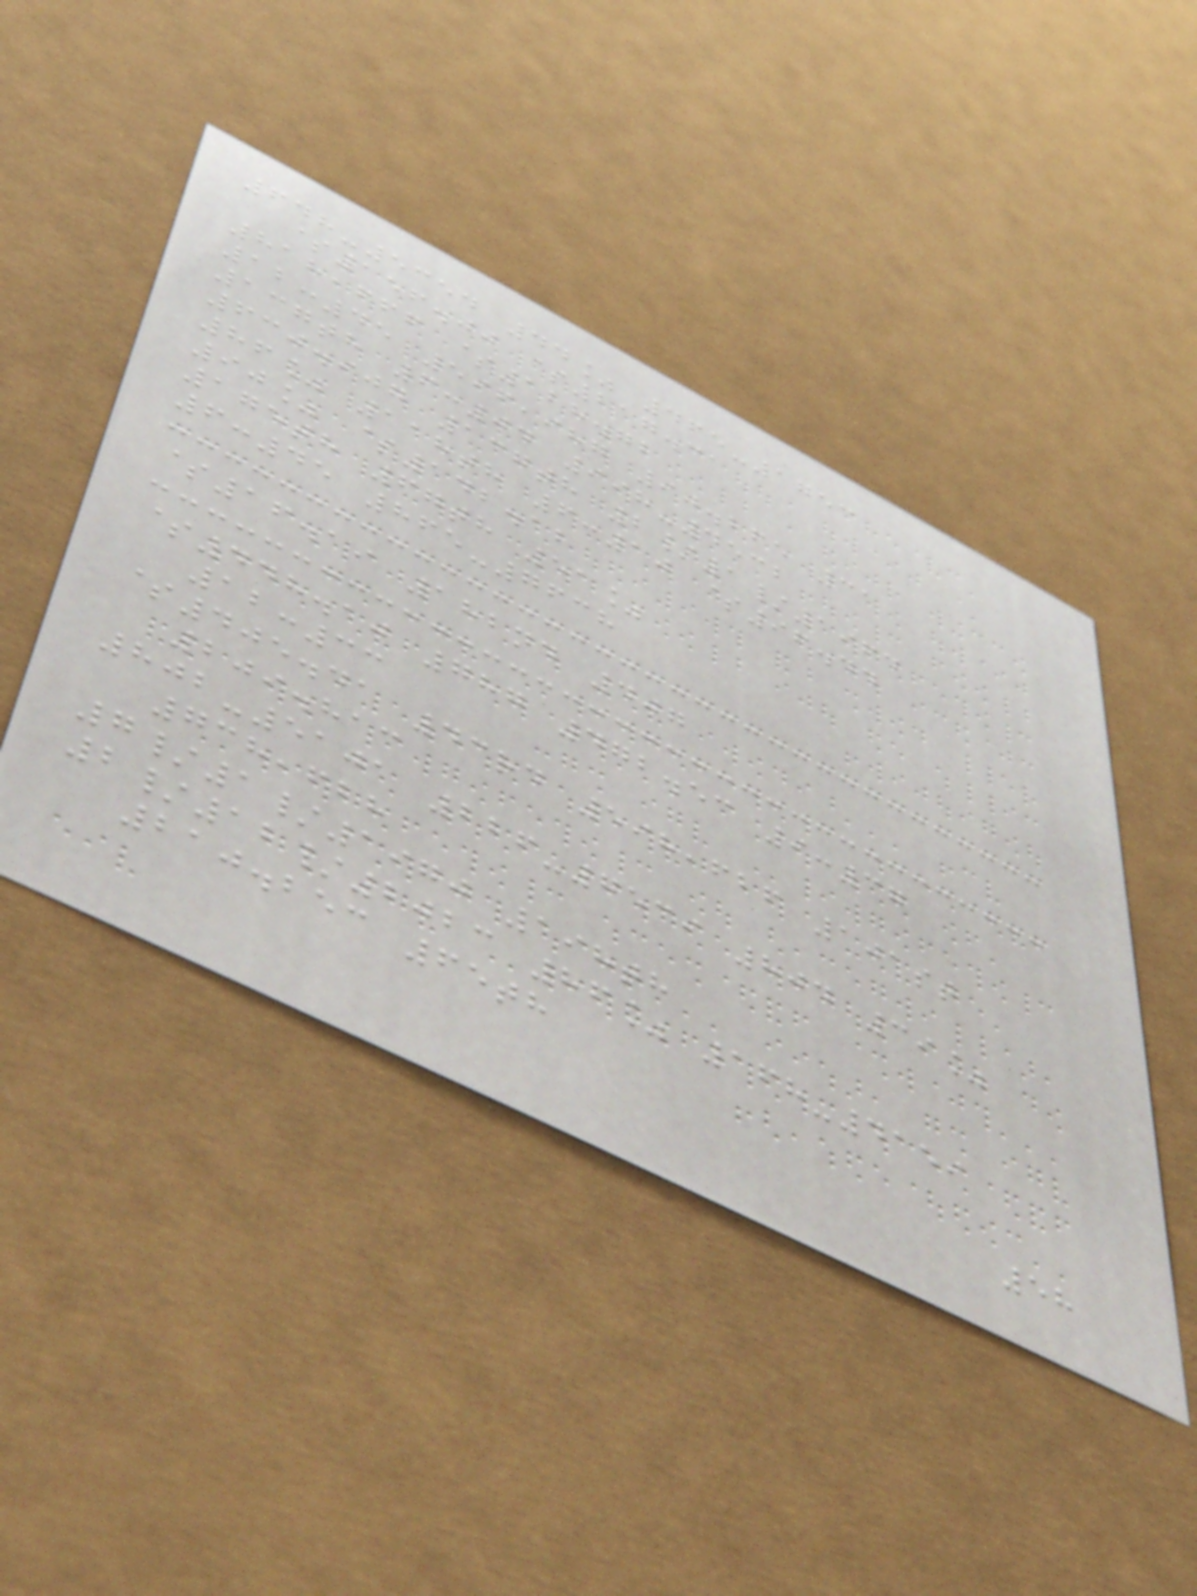648-5354 44% 465-1753
$156.00 $217.31
818,666 $128.72
12:45 596,987 90.265 31
137th 6:04 998-4532
630.907 137th 2/1/1964
86% 118th 6:10 $96.44
90% $142.12
175th 67th 51%
6:45 865-7638
$16.19 182nd 407
$448.10 787 472.53 9:37
12:33
$405.41 43rd 598,626 101st
209.813
802-5101 226-7539 804 39%
738,628
7/1/1970 198th
2/12/2023 86% 168-4159
210.253 65th
58
